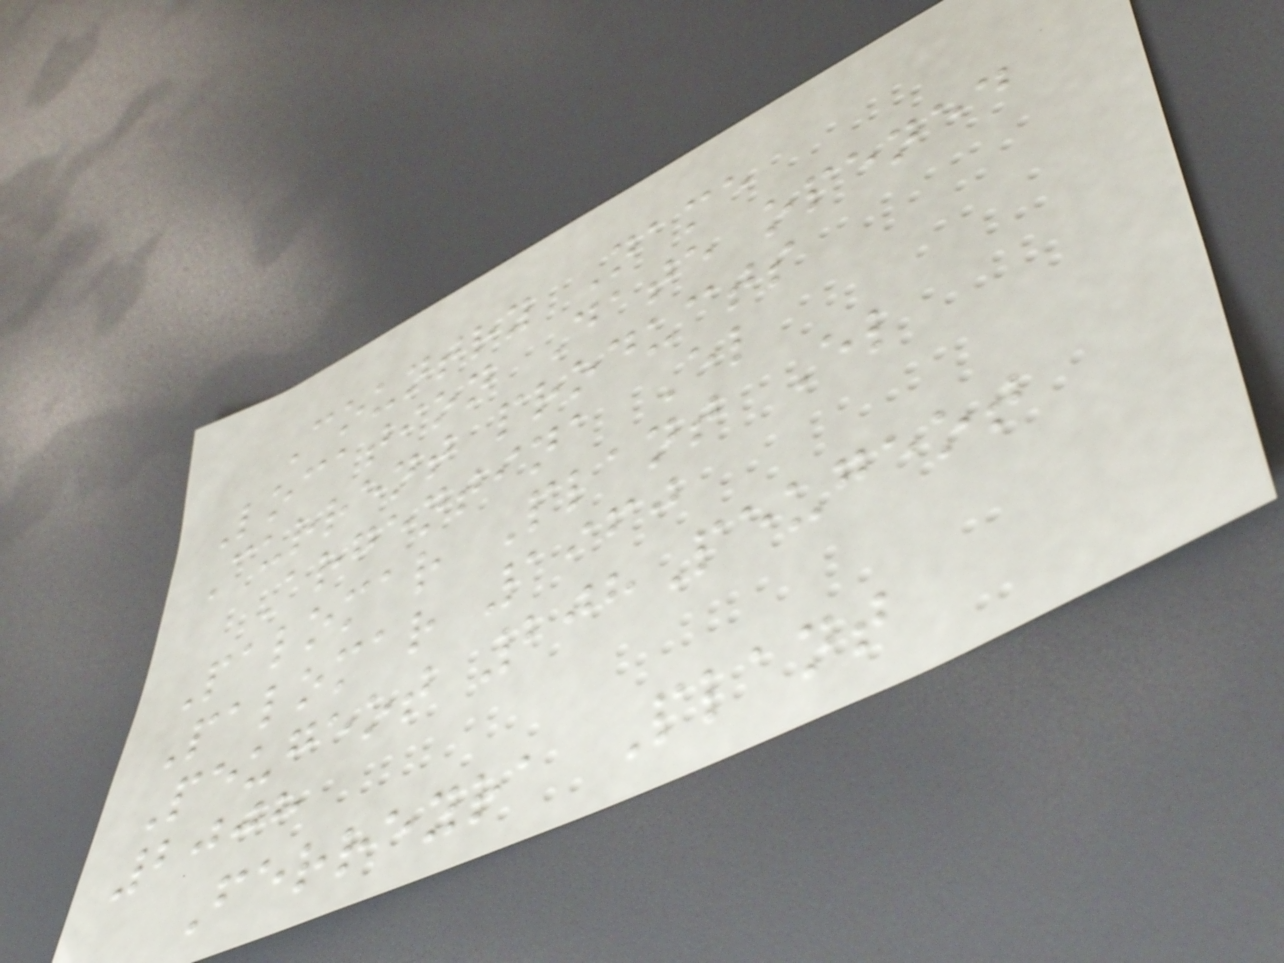Country Name
Location Date opened
Current products
Argentina El
Palomar Plant El
Palomar 1960
Peugeot 208Peugeot
2008
Ferreyra Plant
